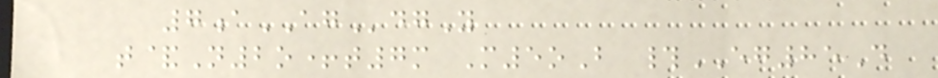7aAGdgY
t&N2o+t7m M5oB #EG85D
